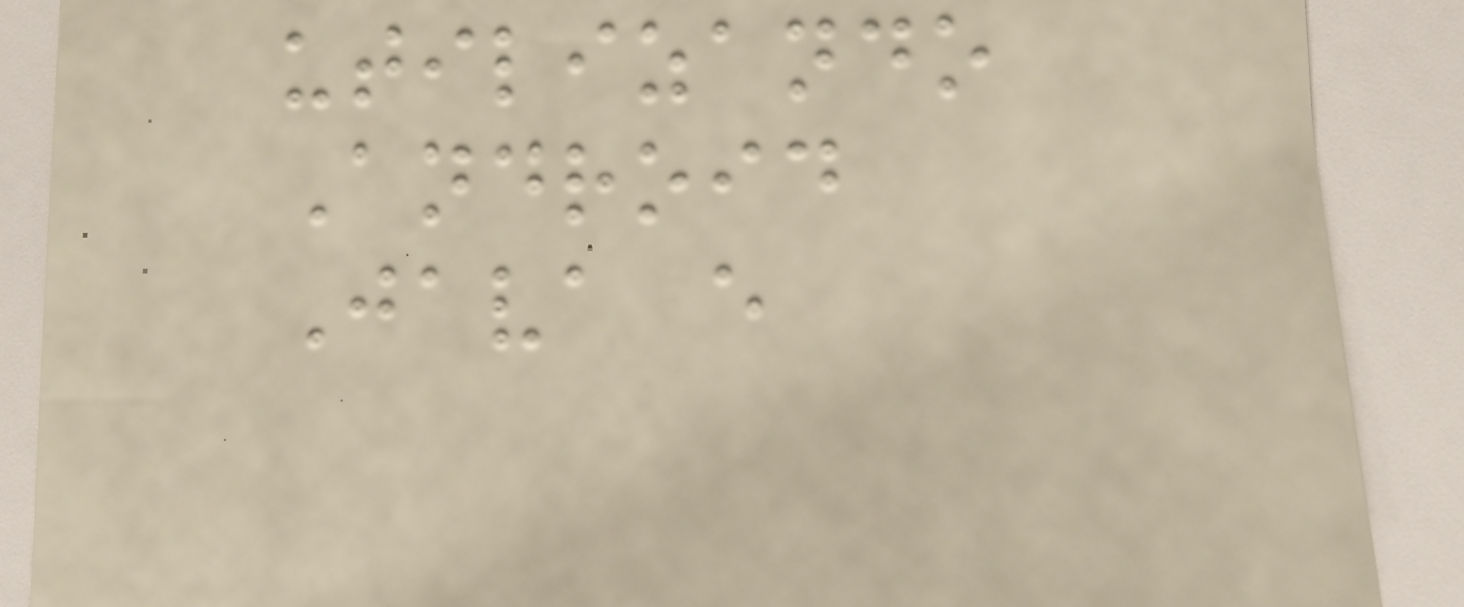utilizando
Android
Java e
